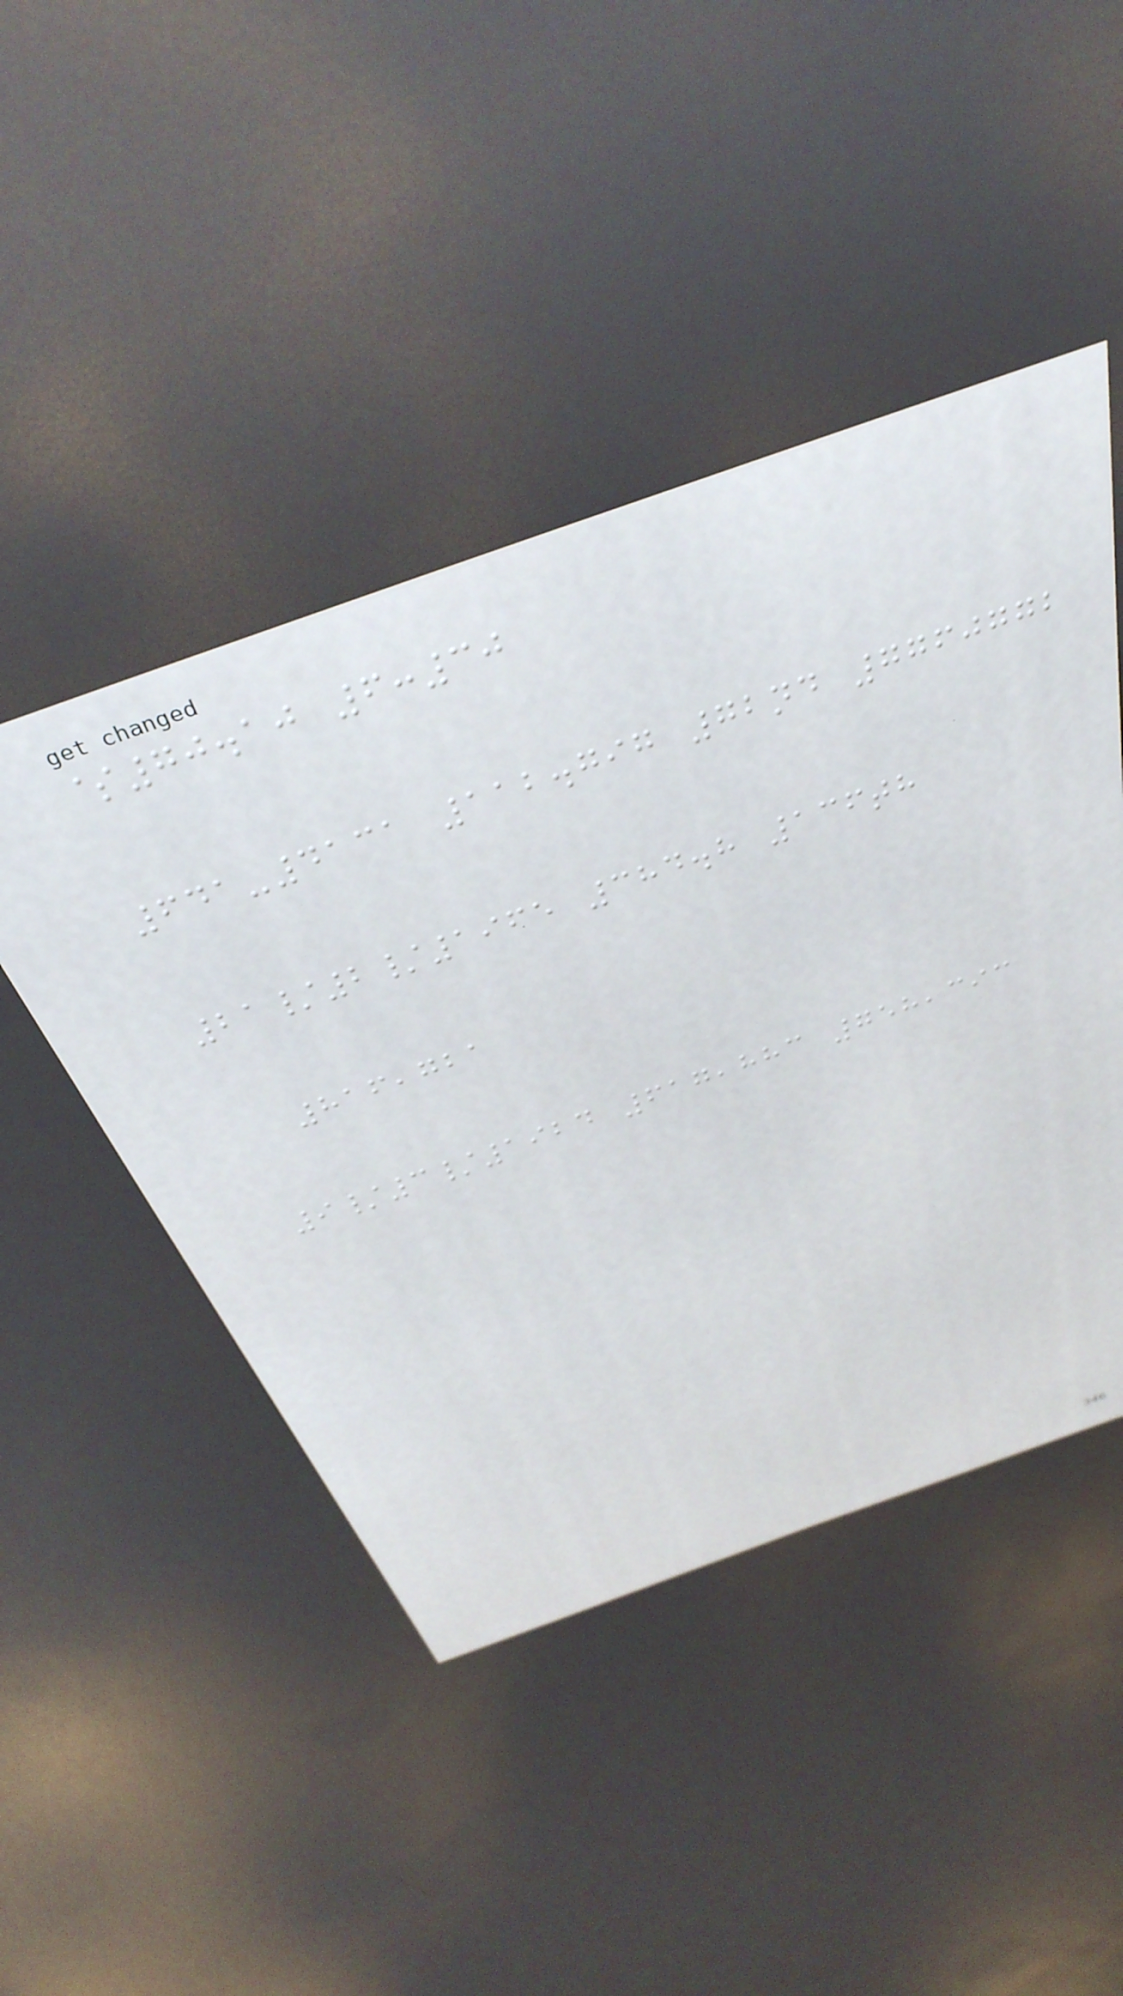$70.10 6:30
641-4131 112.797 72nd 7760772
21/2/1965 384.8 136th
816,721
9/3/1924 617,883 758,393
